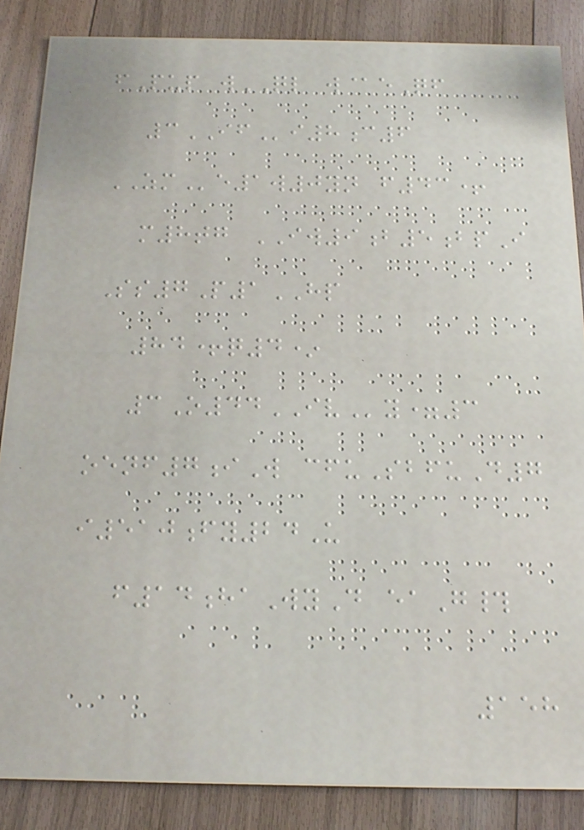fPup wQL w@eQf
3IFi8c6
ZMe1w0yn f43+
m8tg IW9b5bpI
Ss7P1HP
84+q4*
3O44IVy=3
oenf7iW cfuSbfuD7
i510fy24U
f14haWyD eaG#
158
